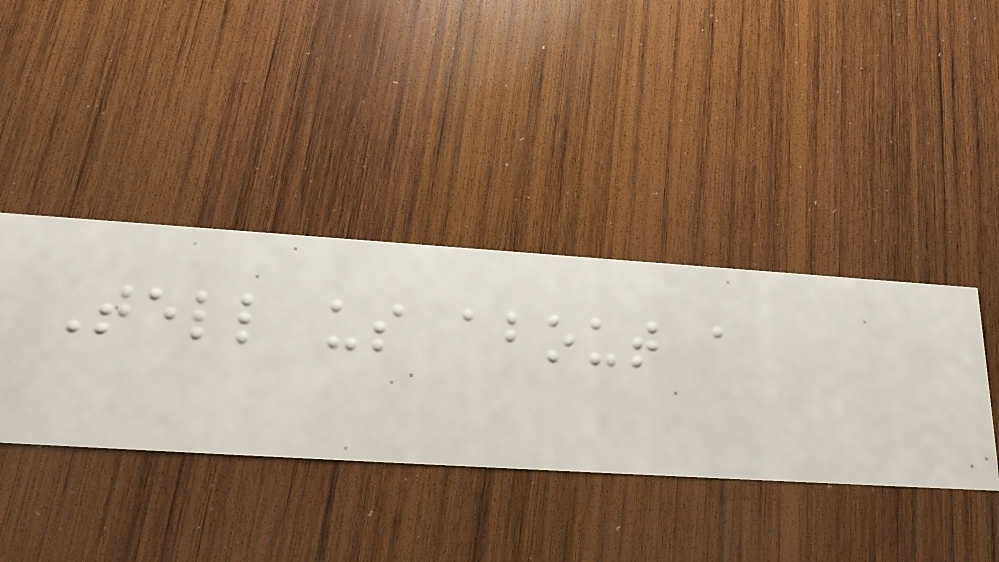Tell us about a
